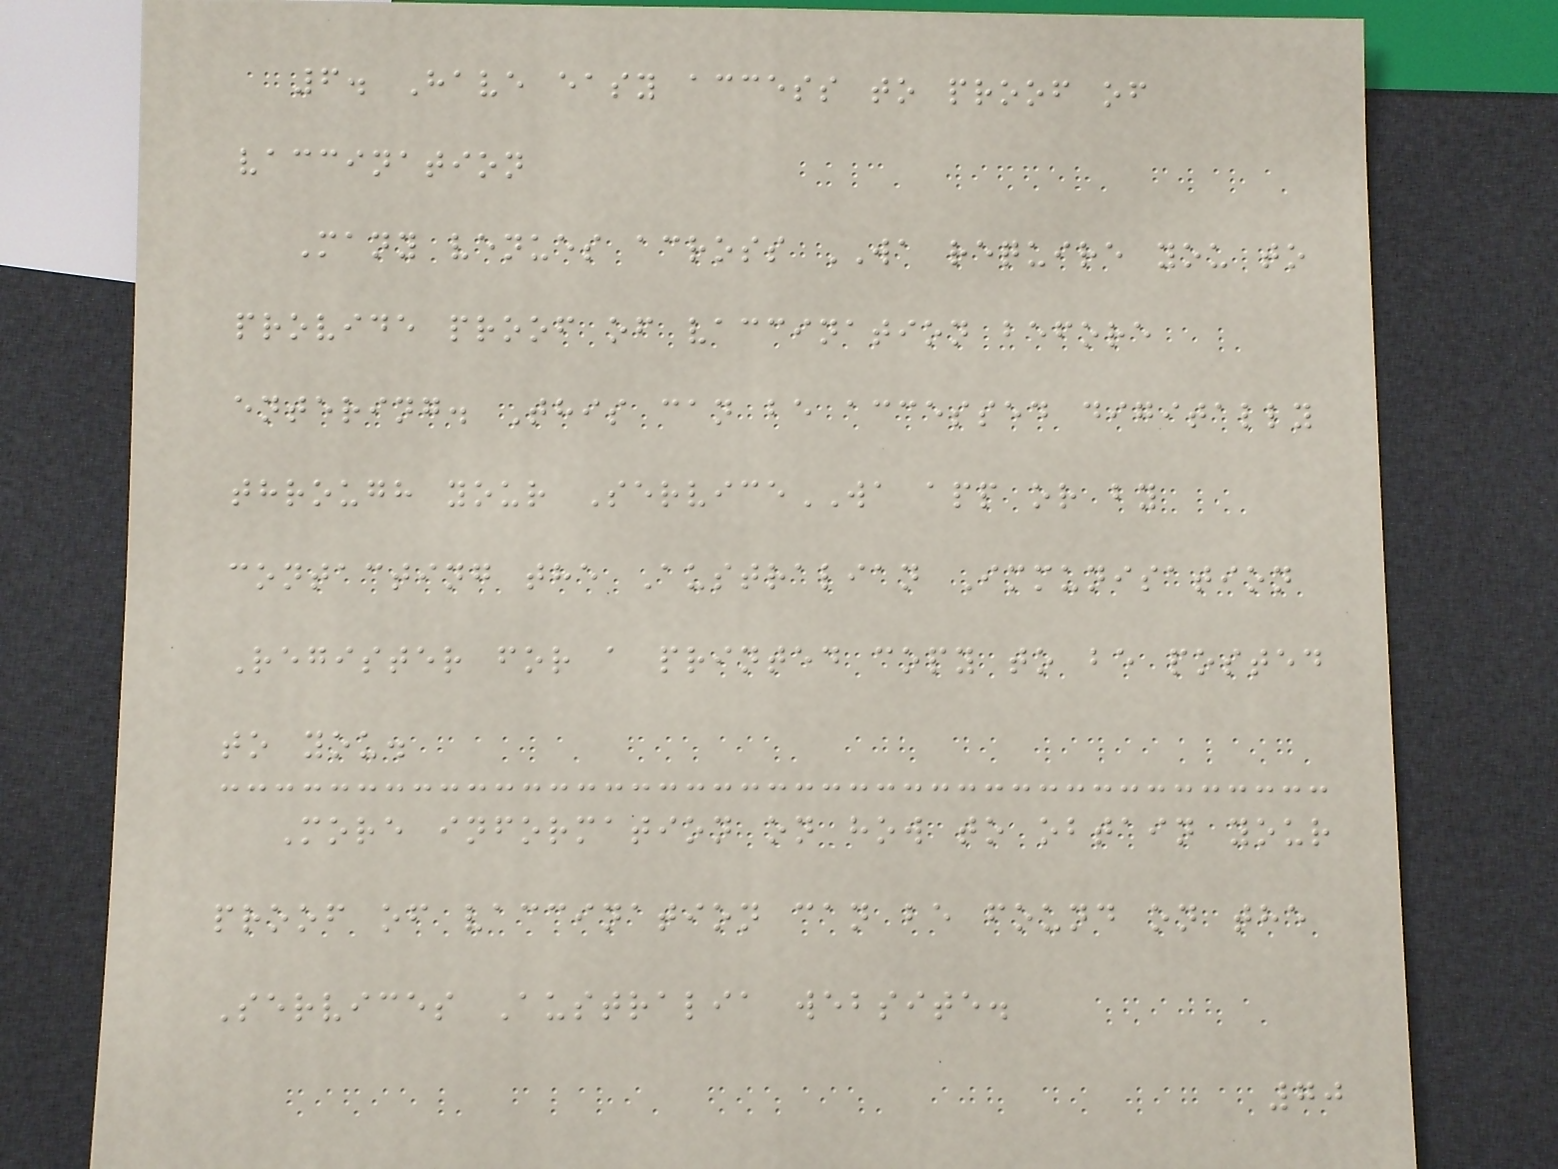6. Have easy access to proof of
vaccination
Many venues across WA require you to
provide proof of vaccination before
entering. This can be accessed digitally
through your ServiceWA app or by
contacting the Australian Immunisation
Register for a printed copy to be posted
to you.
More information on how to obtain your
proof of vaccination can be found on the
Services Australia website.
70
